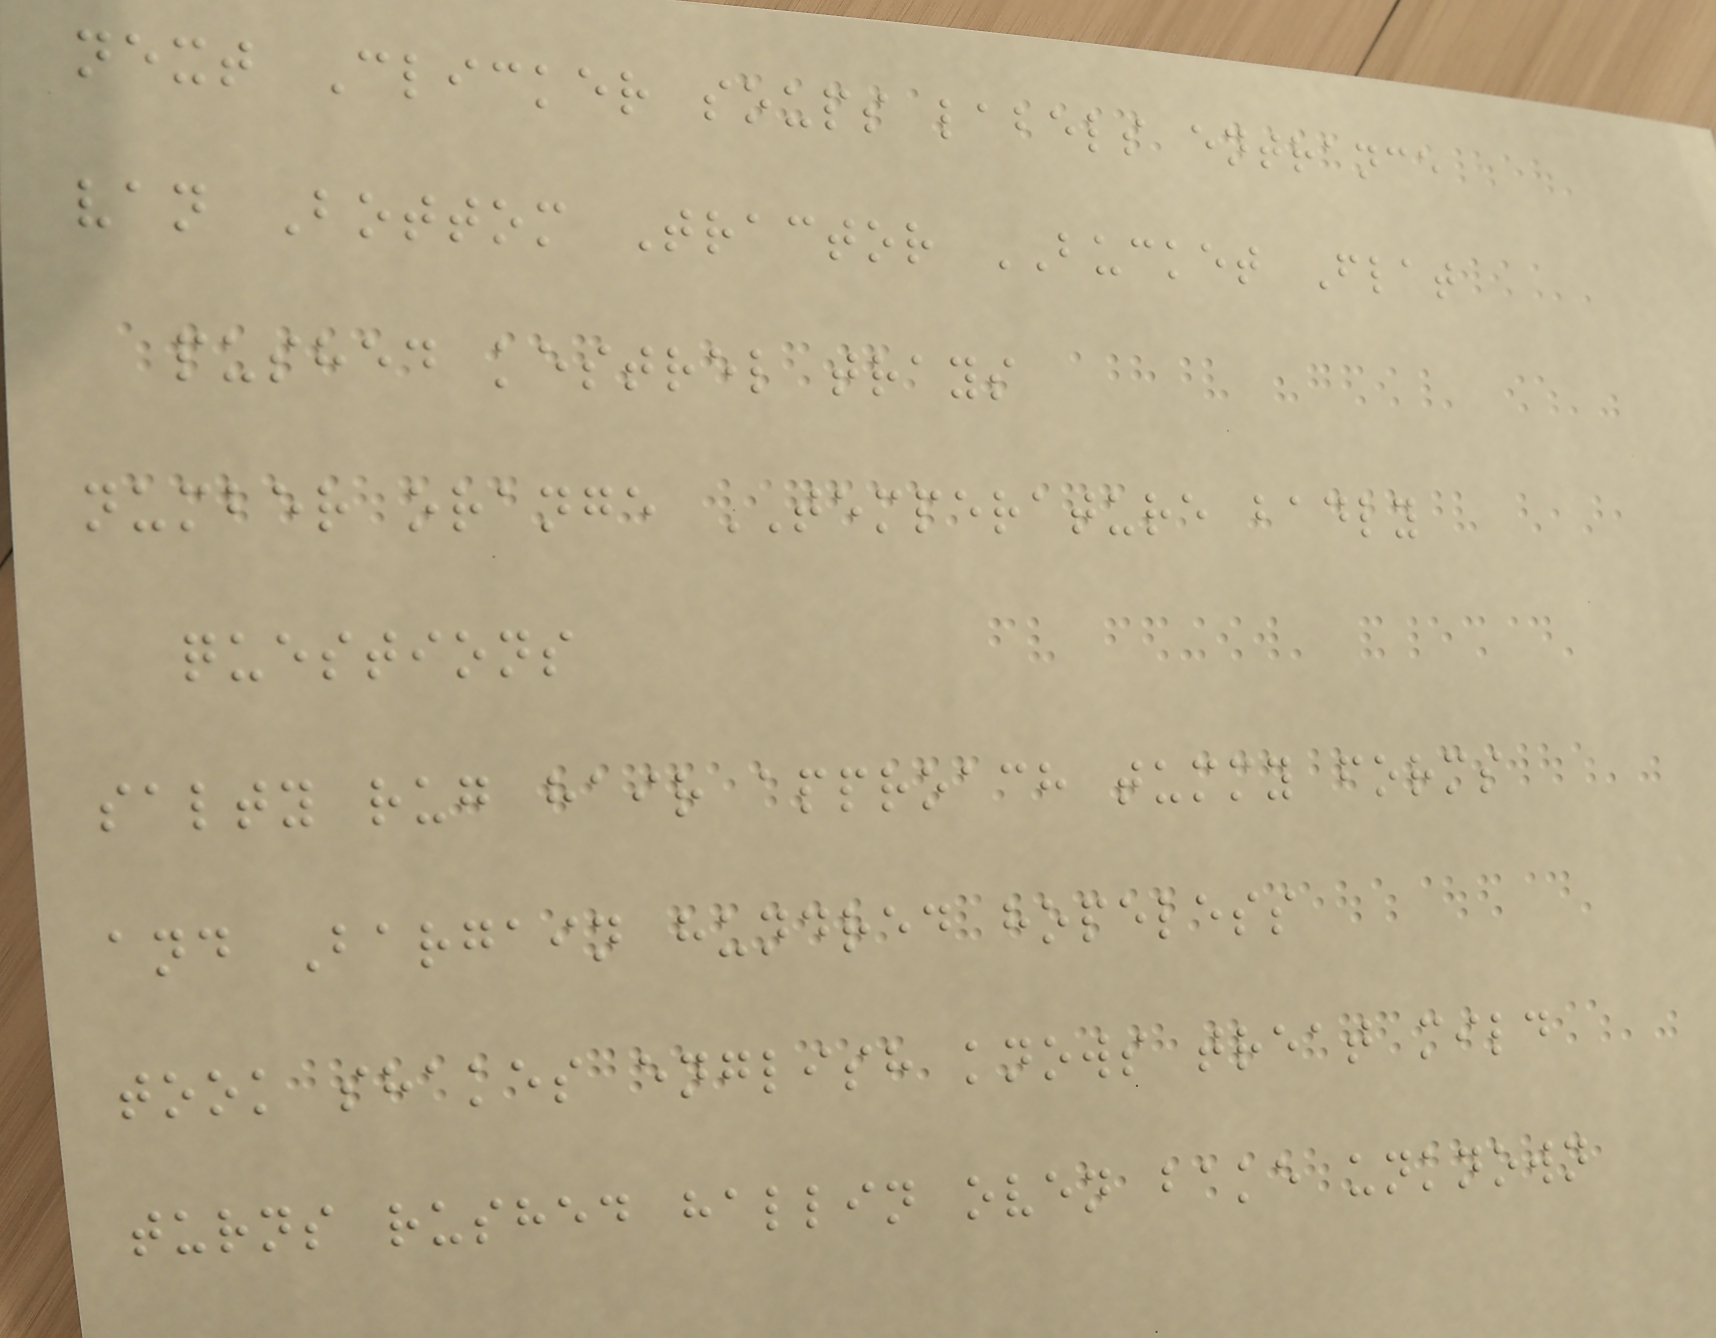next Clicker soups labels entrance
van Bottom Tractor BUCKET Flat
pushed kestrel trays
number orange TEMPERATURE badly
questions
salty rug hair approach tummy forms
and Bargain hundred hopeless
took shakes english knows treat mild
turns rushed hallin oven bake unknown
